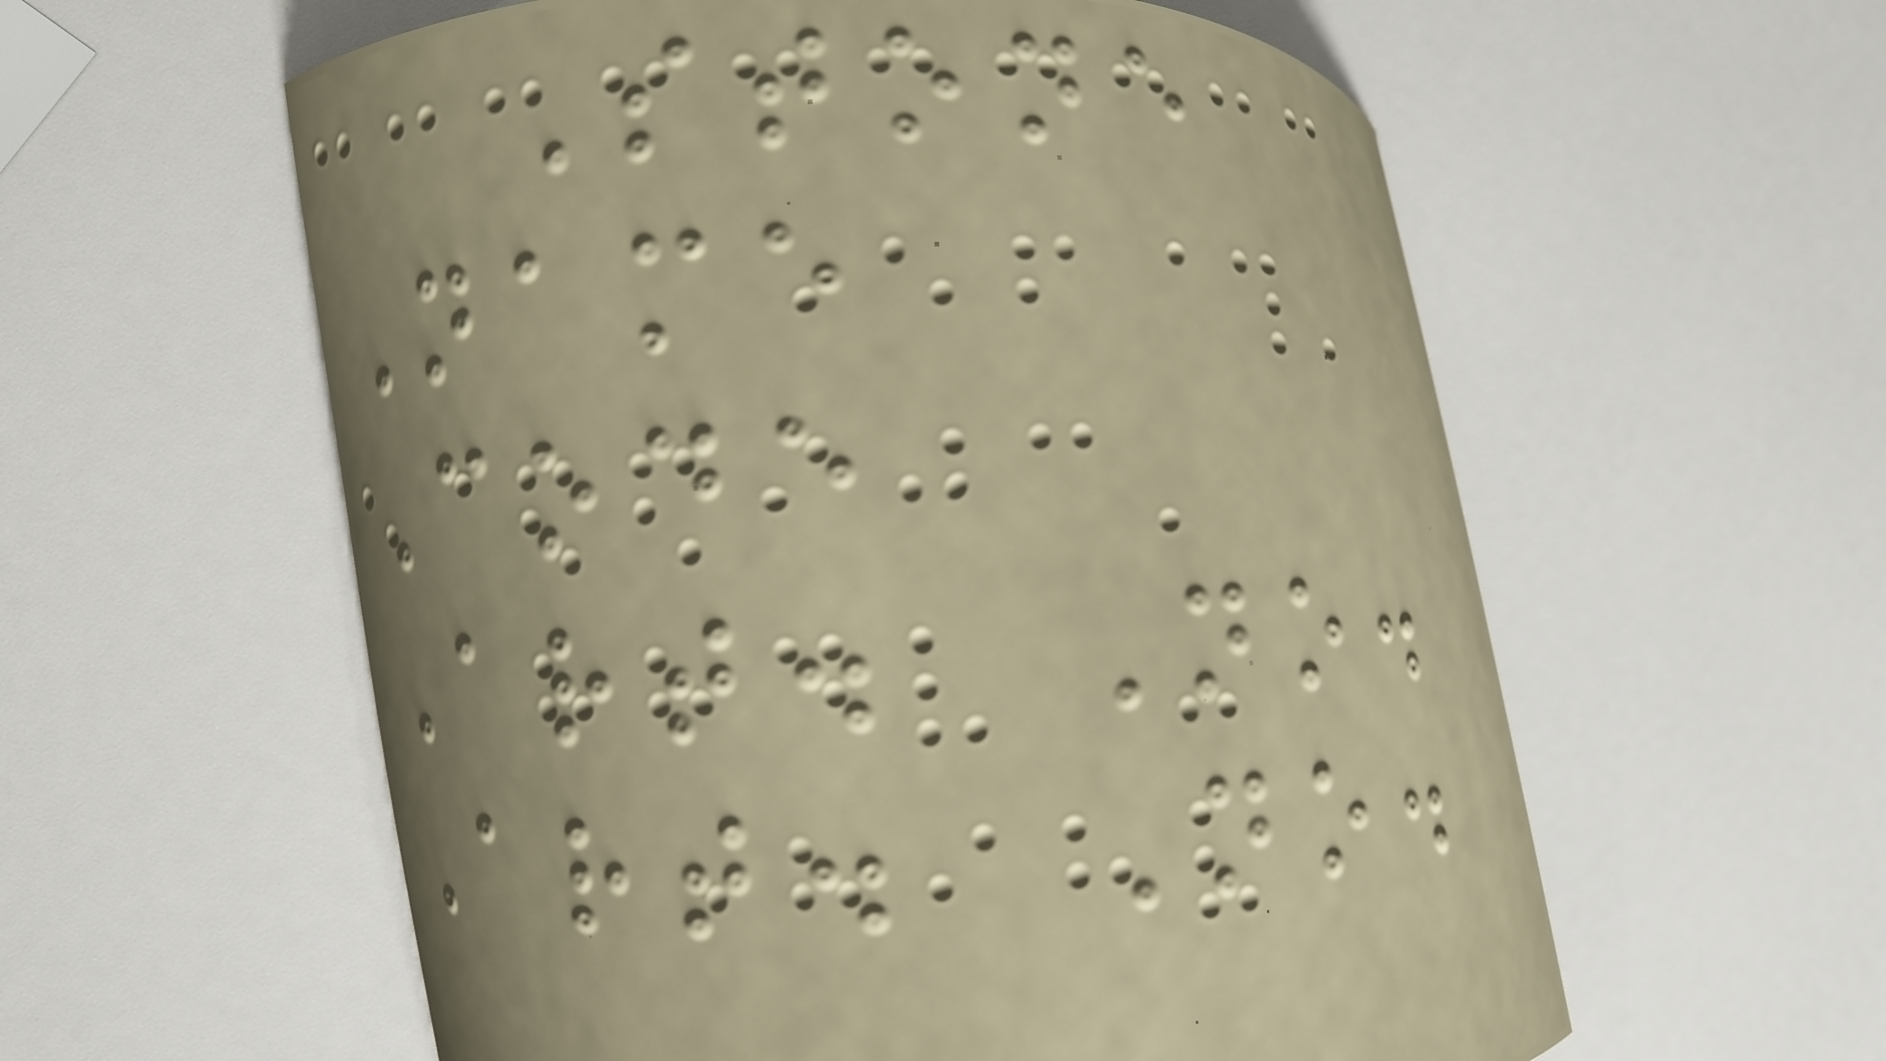Stone
Name
Code
Art. No.
Art. No.
